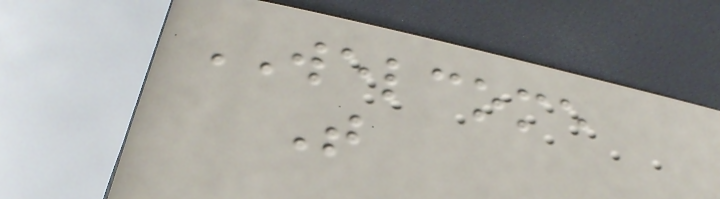WELCOME
T
